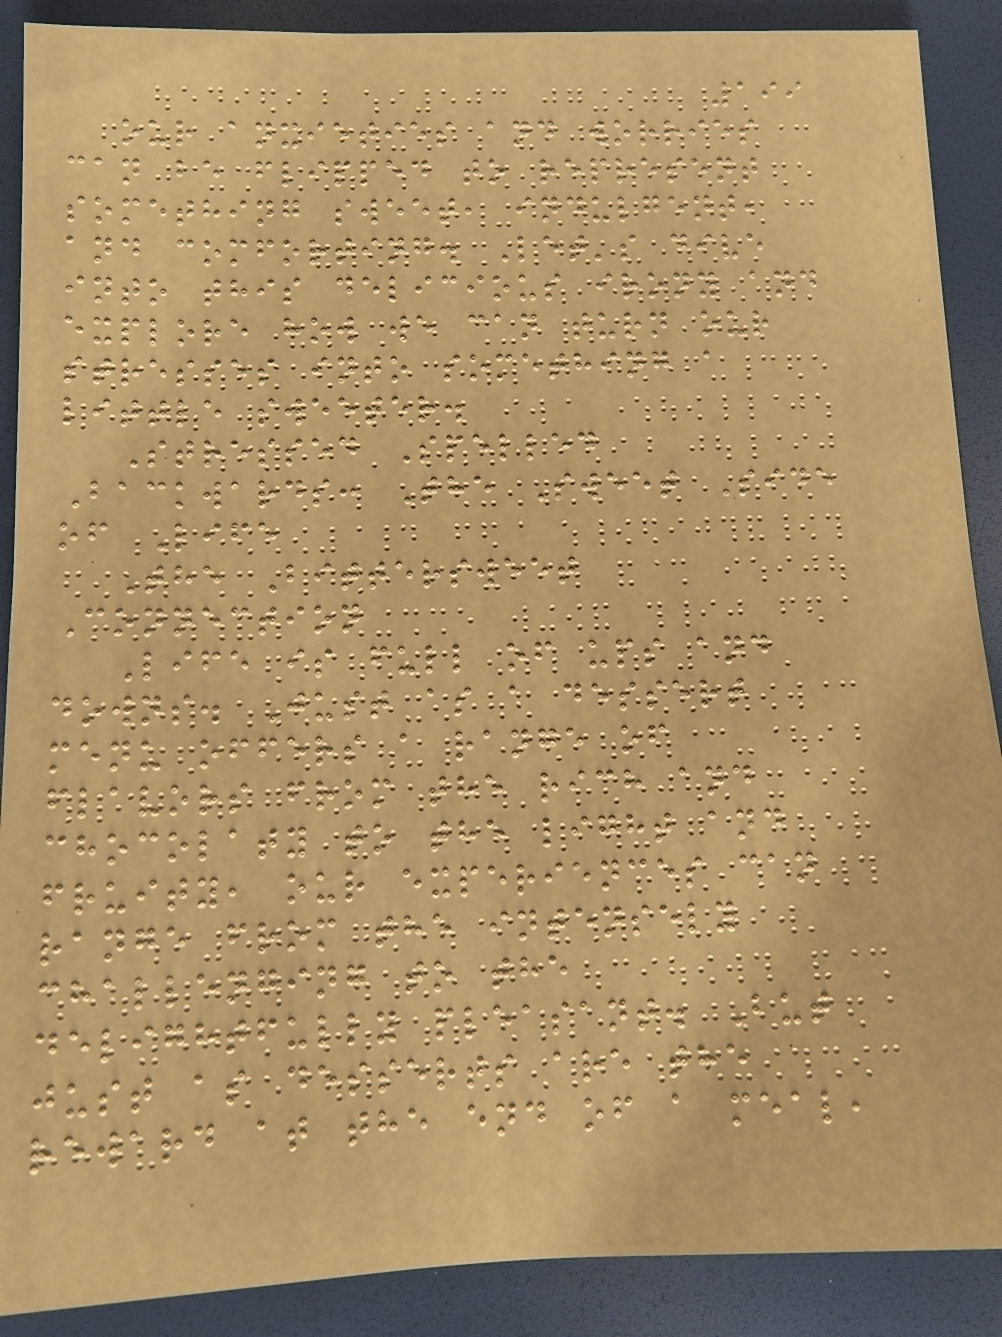199
our anxieties and worries
can be flipped to represent
something sweet, indulgent,
and comforting. Let's dive
into this delicious irony and
explore how we can turn our
stresses into something a
little sweeter.
Stressed Spelled
Backwards: The Sweet Side
of Life
The Bittersweet
Connection
Life is full of ups and
downs. Just as a dessert
menu offers a range of
flavors from the rich and
chocolaty to the light and
fruity, our experiences can
range from the intensely
challenging to the
delightfully pleasant. But
just as desserts are the
reward at the end of a meal,
